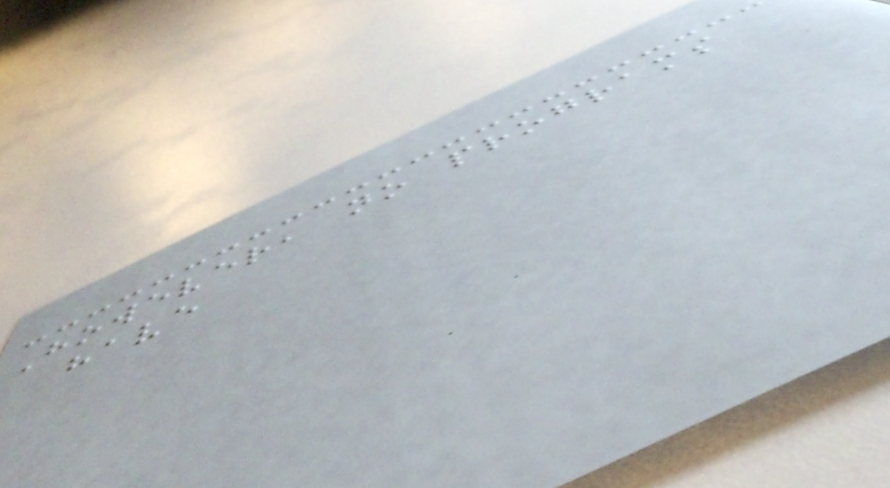However, no programs
have
